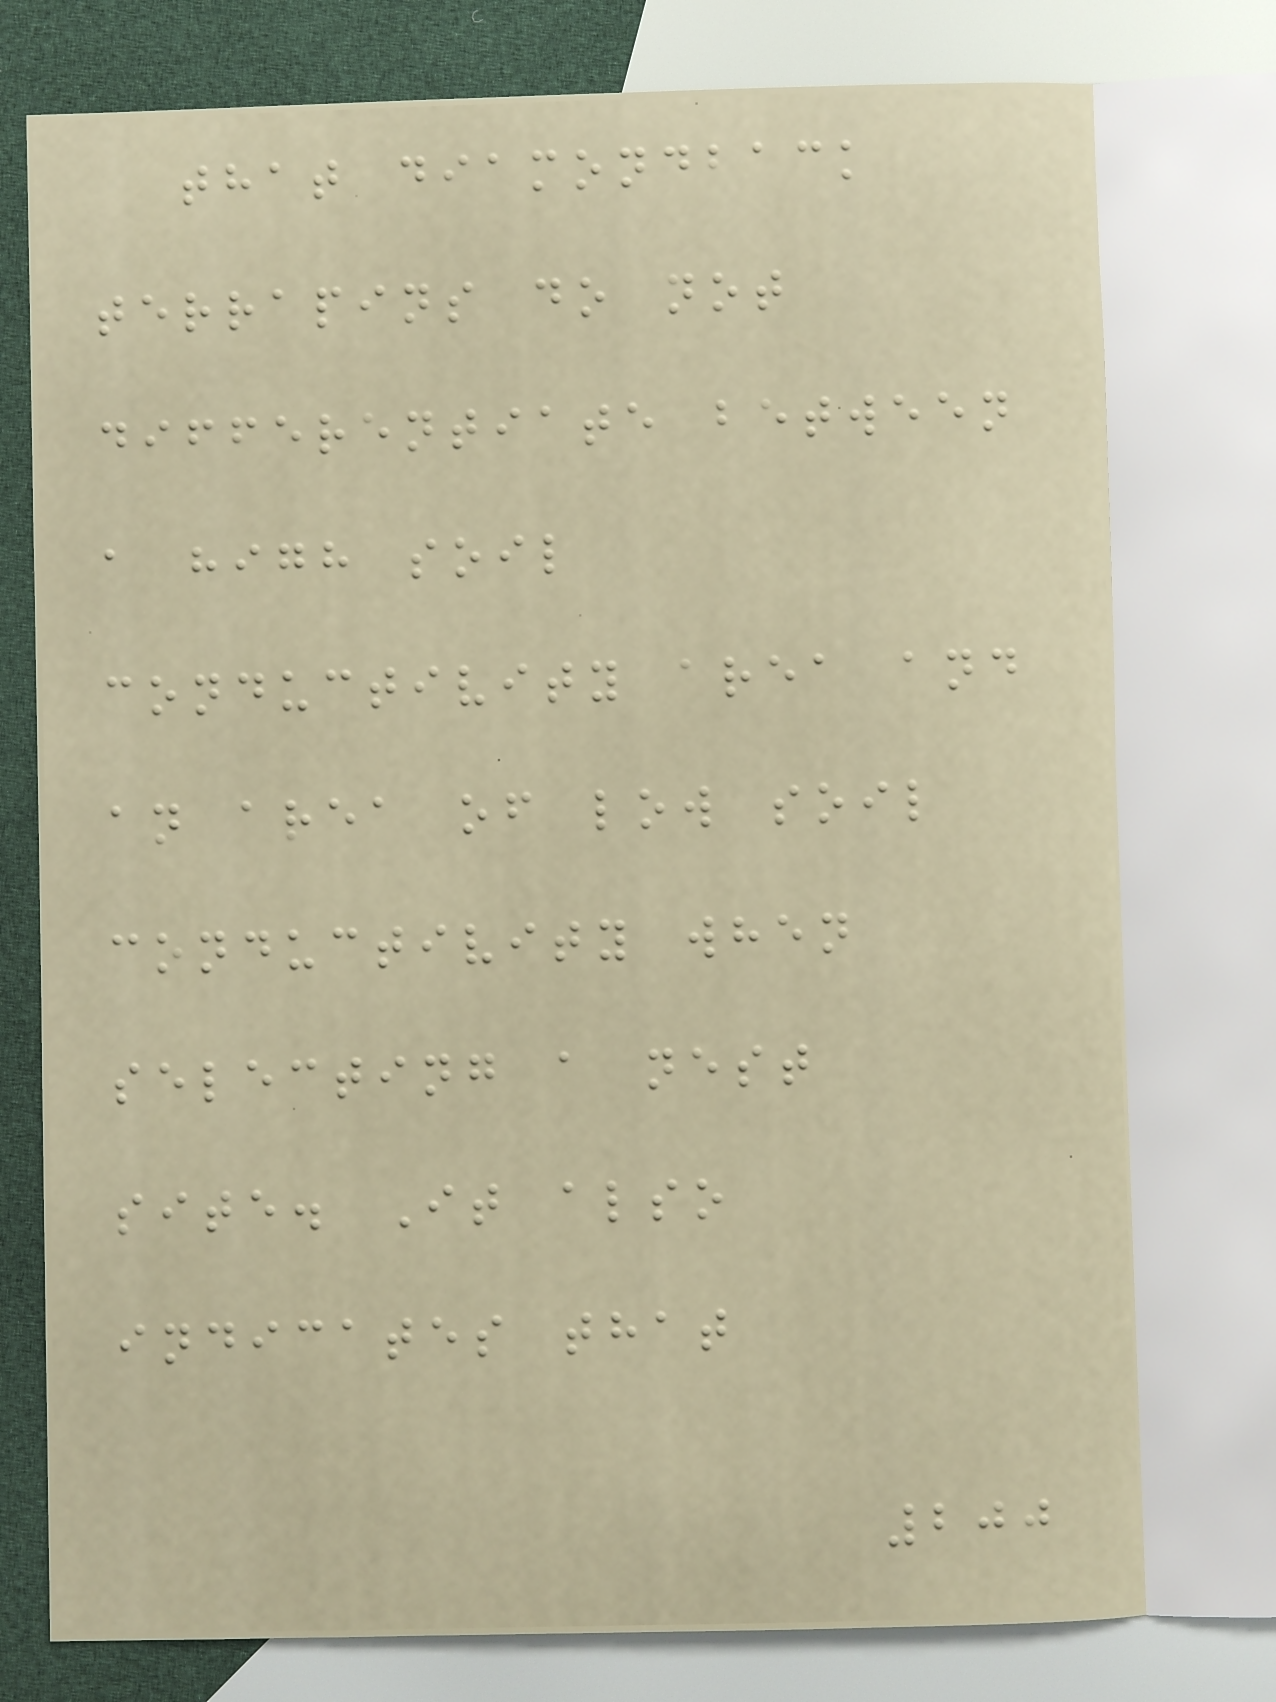that diamondback
terrapins do not
differentiate between
a high soil
conductivity area and
an area of low soil
conductivity when
selecting a nest
site. It also
indicates that
200
